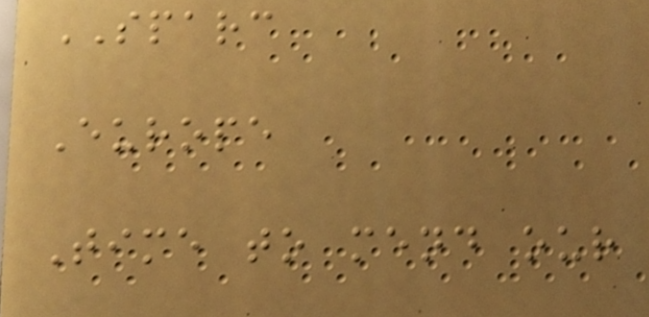SPARC
Europe
Time to mend our
